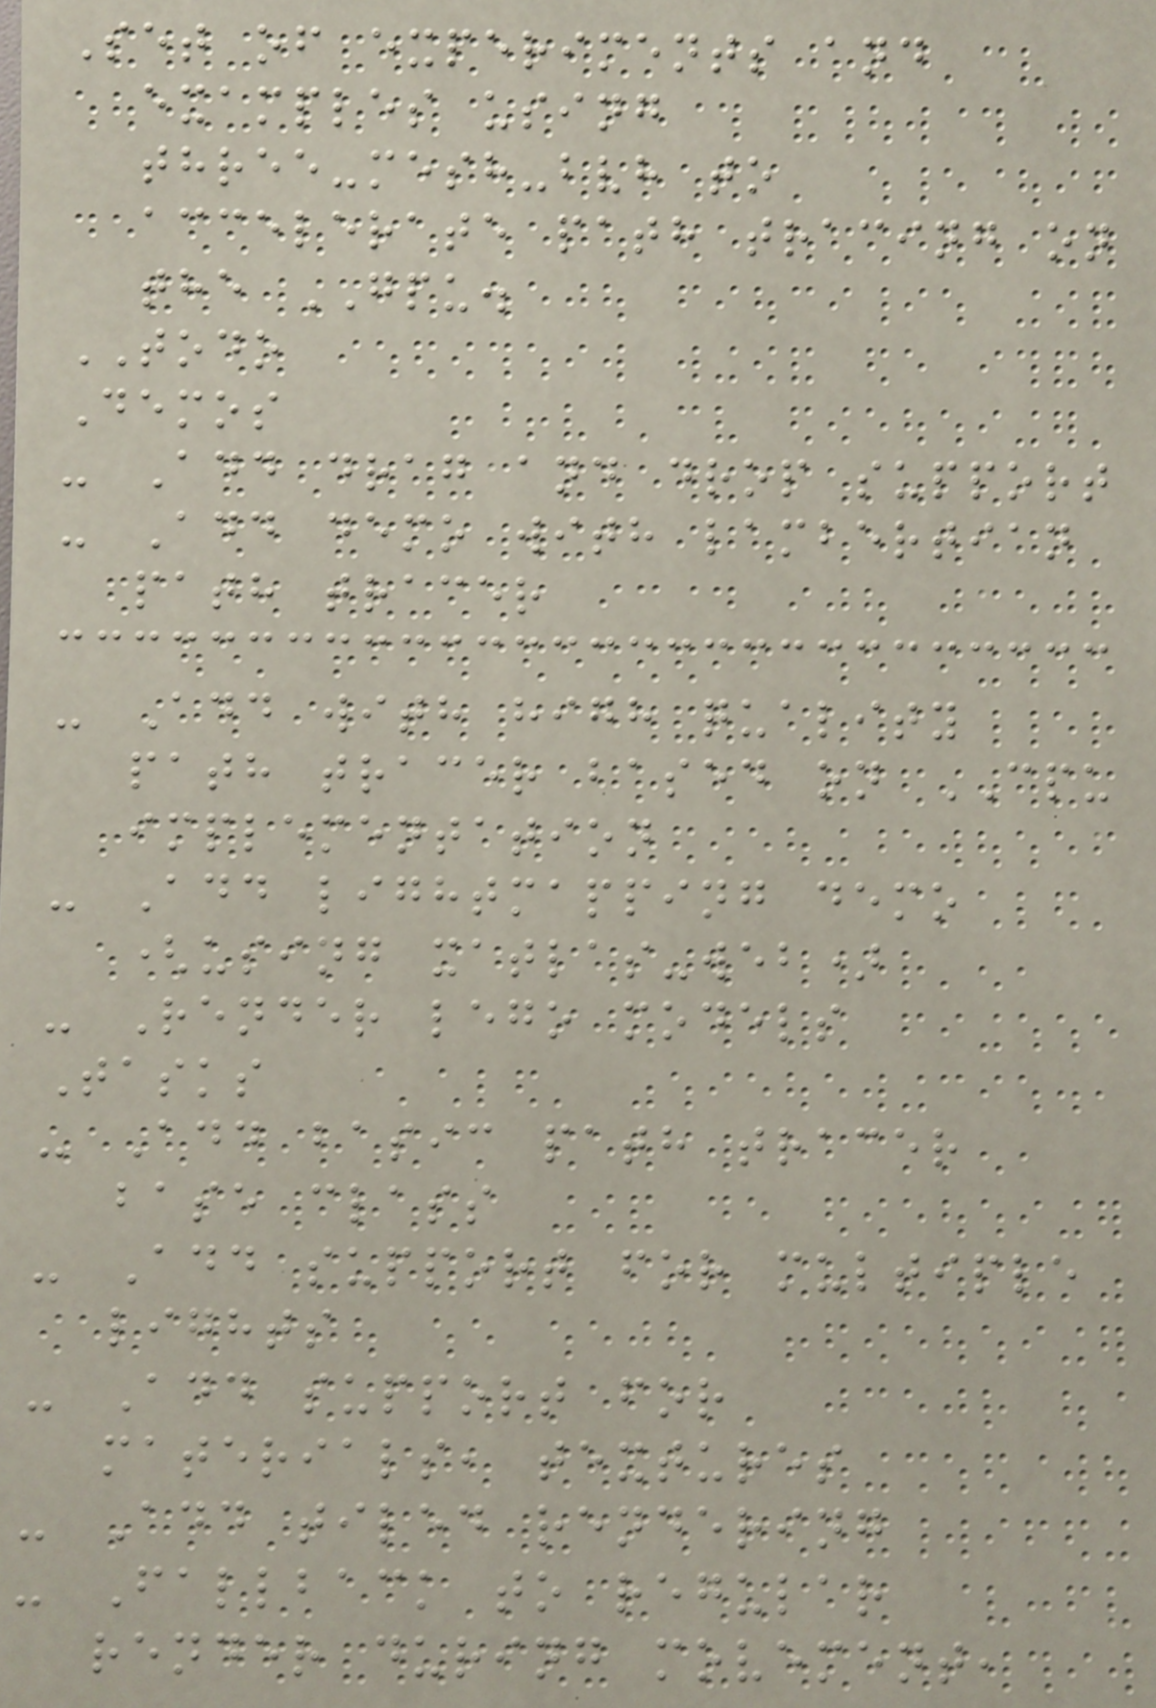Set of experiments and
examples using
three-mesh-bvh to
accelerate path tracing on
the GPU.
TODO
Demos
- Add drag and drop support
- Add demo with lambertian
path tracer
- Add with high quality
path tracer based on CPU
implementation
- Add lightmapping demo
(using xatlas-web)
- Render lego models
Tasks
- Add basic path tracer
base class
- Add support for multiple
lights
- Add support for
materials, textures
- Add tiled rendering
- Fallback to regular
render during movement,
